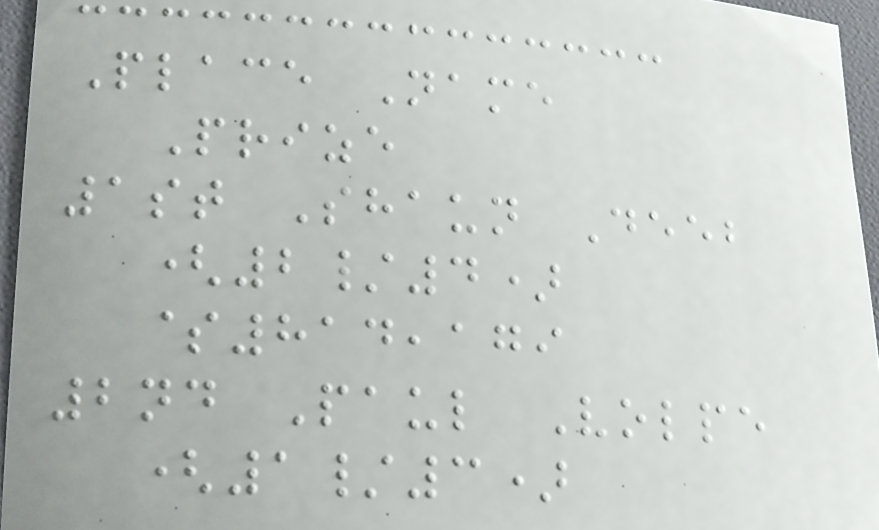Place Name
Prize
1st Shaun Deeb
(2/4)
$814,179
2nd Paul Volpe
(1/3)
